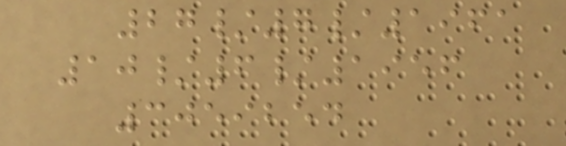27/7/1961
10/6/1956
3059254
